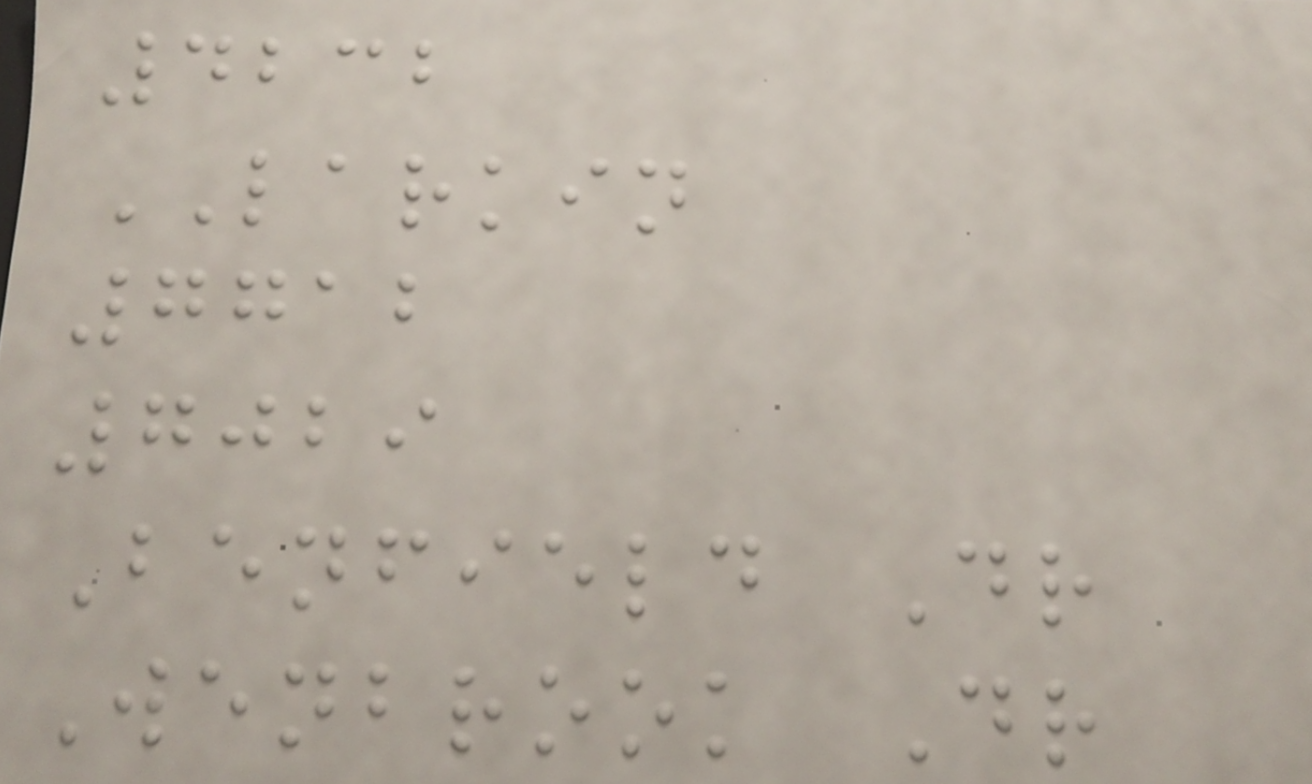4232
LARKIN
7712
7029
Benfield Dr
Wenbrook Dr
